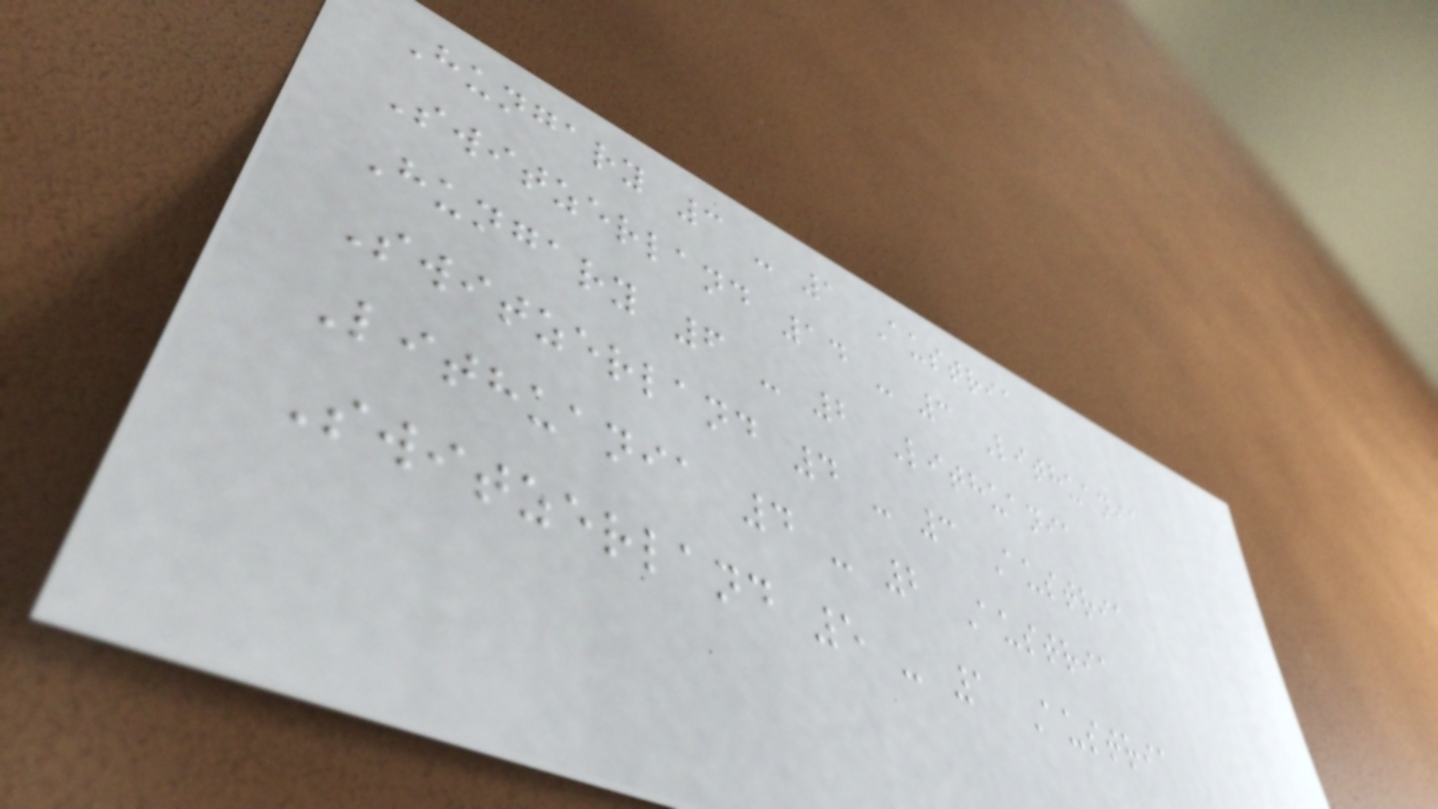Hungary 3 - 1 Austria
Switzerland 14 - 3 Lithuania
Hungary 6 - 2 Lithuania
Switzerland 4 - 3 Austria
Lithuania 4 - 2 Austria
Switzerland 5 - 1 Austria
